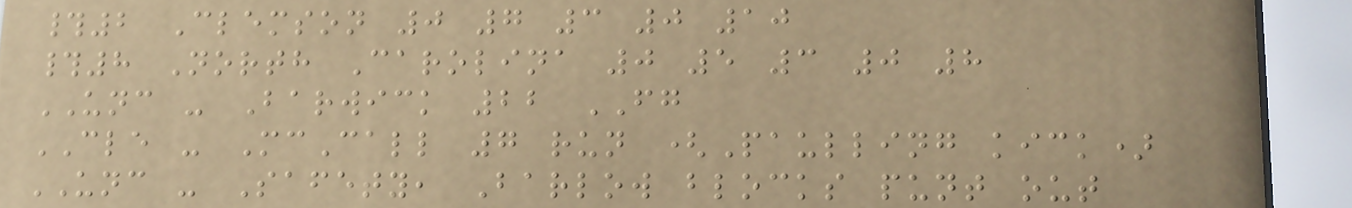#2 Clemson 0 7 3 0 10
#8 North Carolina 0 5 3 0 8
UNC - Barwick 22 FG
CLE - McCall 7 run (Paulling kick)
UNC - Safety, Barlow blocks punt out
